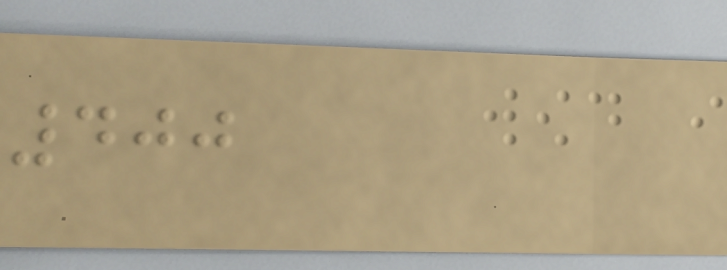400
